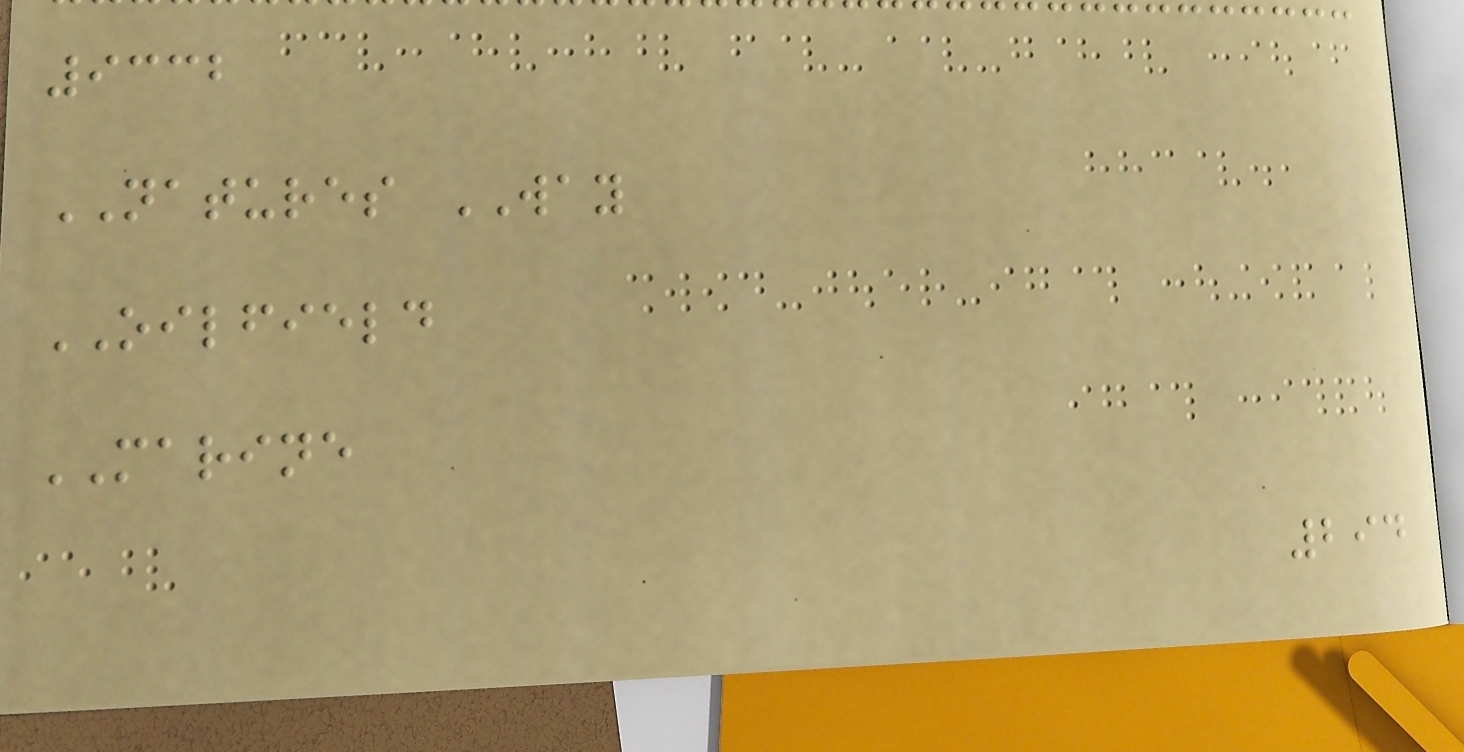9332
NATURES WAY
OILFIELD
MARINE
294
